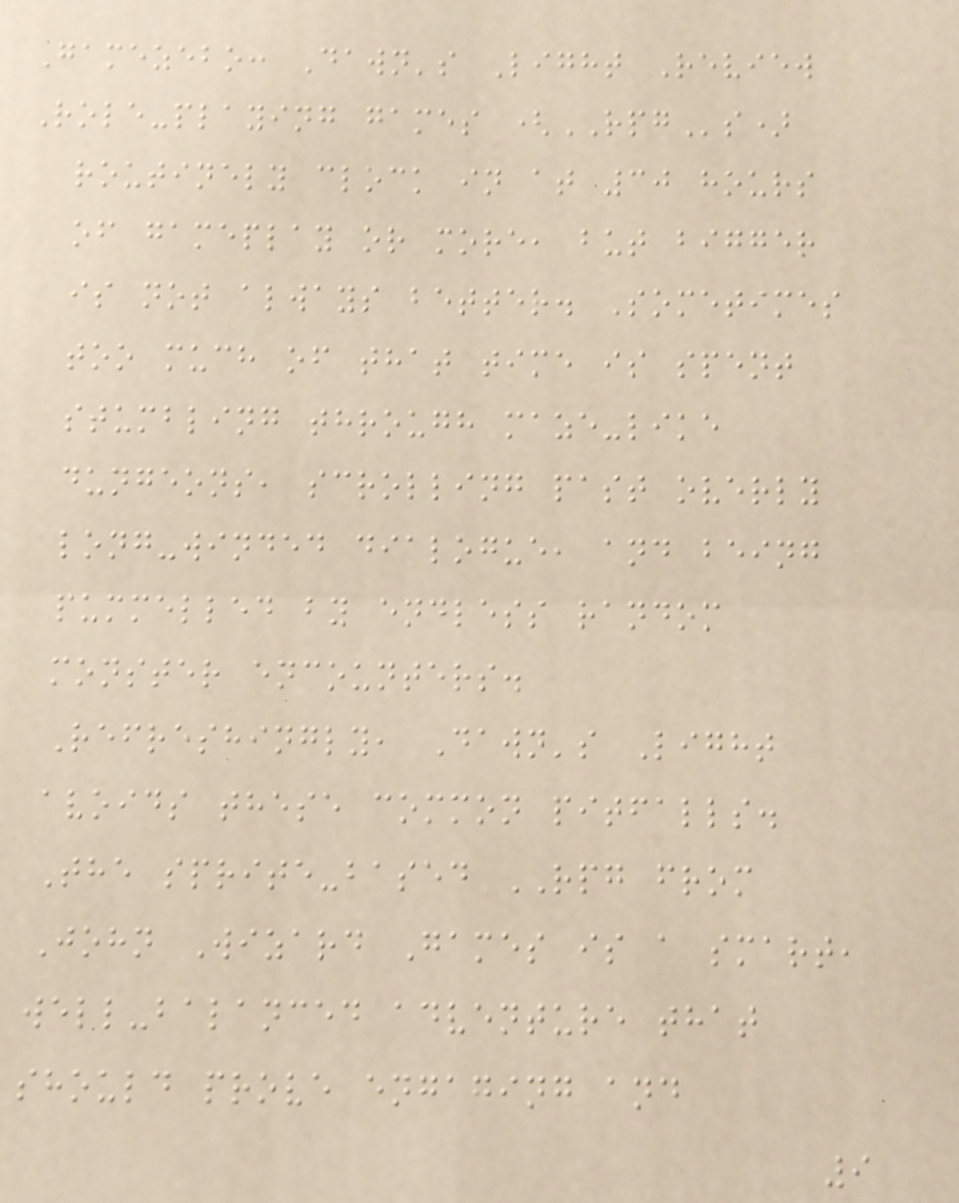Gamezebo: Dawn's Light Review
Role-playing games (RPGs)
routinely clock in at 30 hours
of gameplay or more, but bigger
is not always better. Sometimes
too much of that time is spent
stumbling through maze-like
dungeons, scrolling past overly
long-winded dialogue, and being
pummelled by endless random
monster encounters.
Refreshingly, Dawn's Light
avoids these common pitfalls.
The sprite-based RPG from
John Wizard Games is a smart,
well-balanced adventure that
should prove engaging and
9
